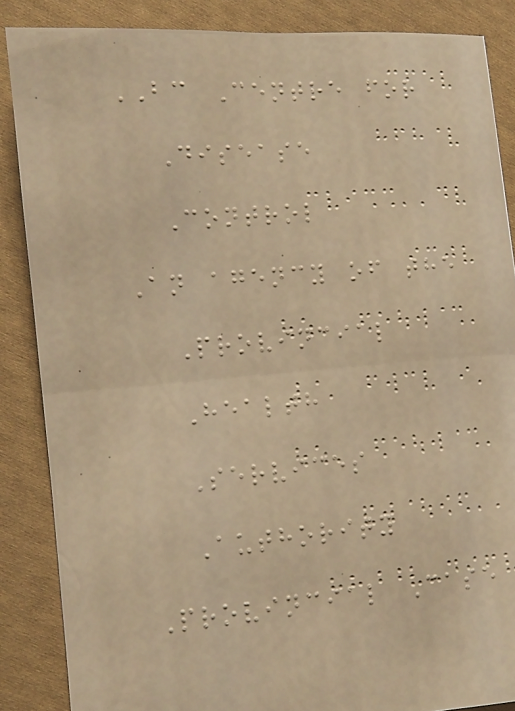BC Centre for
Disease
Control
An agency of the
Provincial
Health
Services
Authority
Provincial Case
